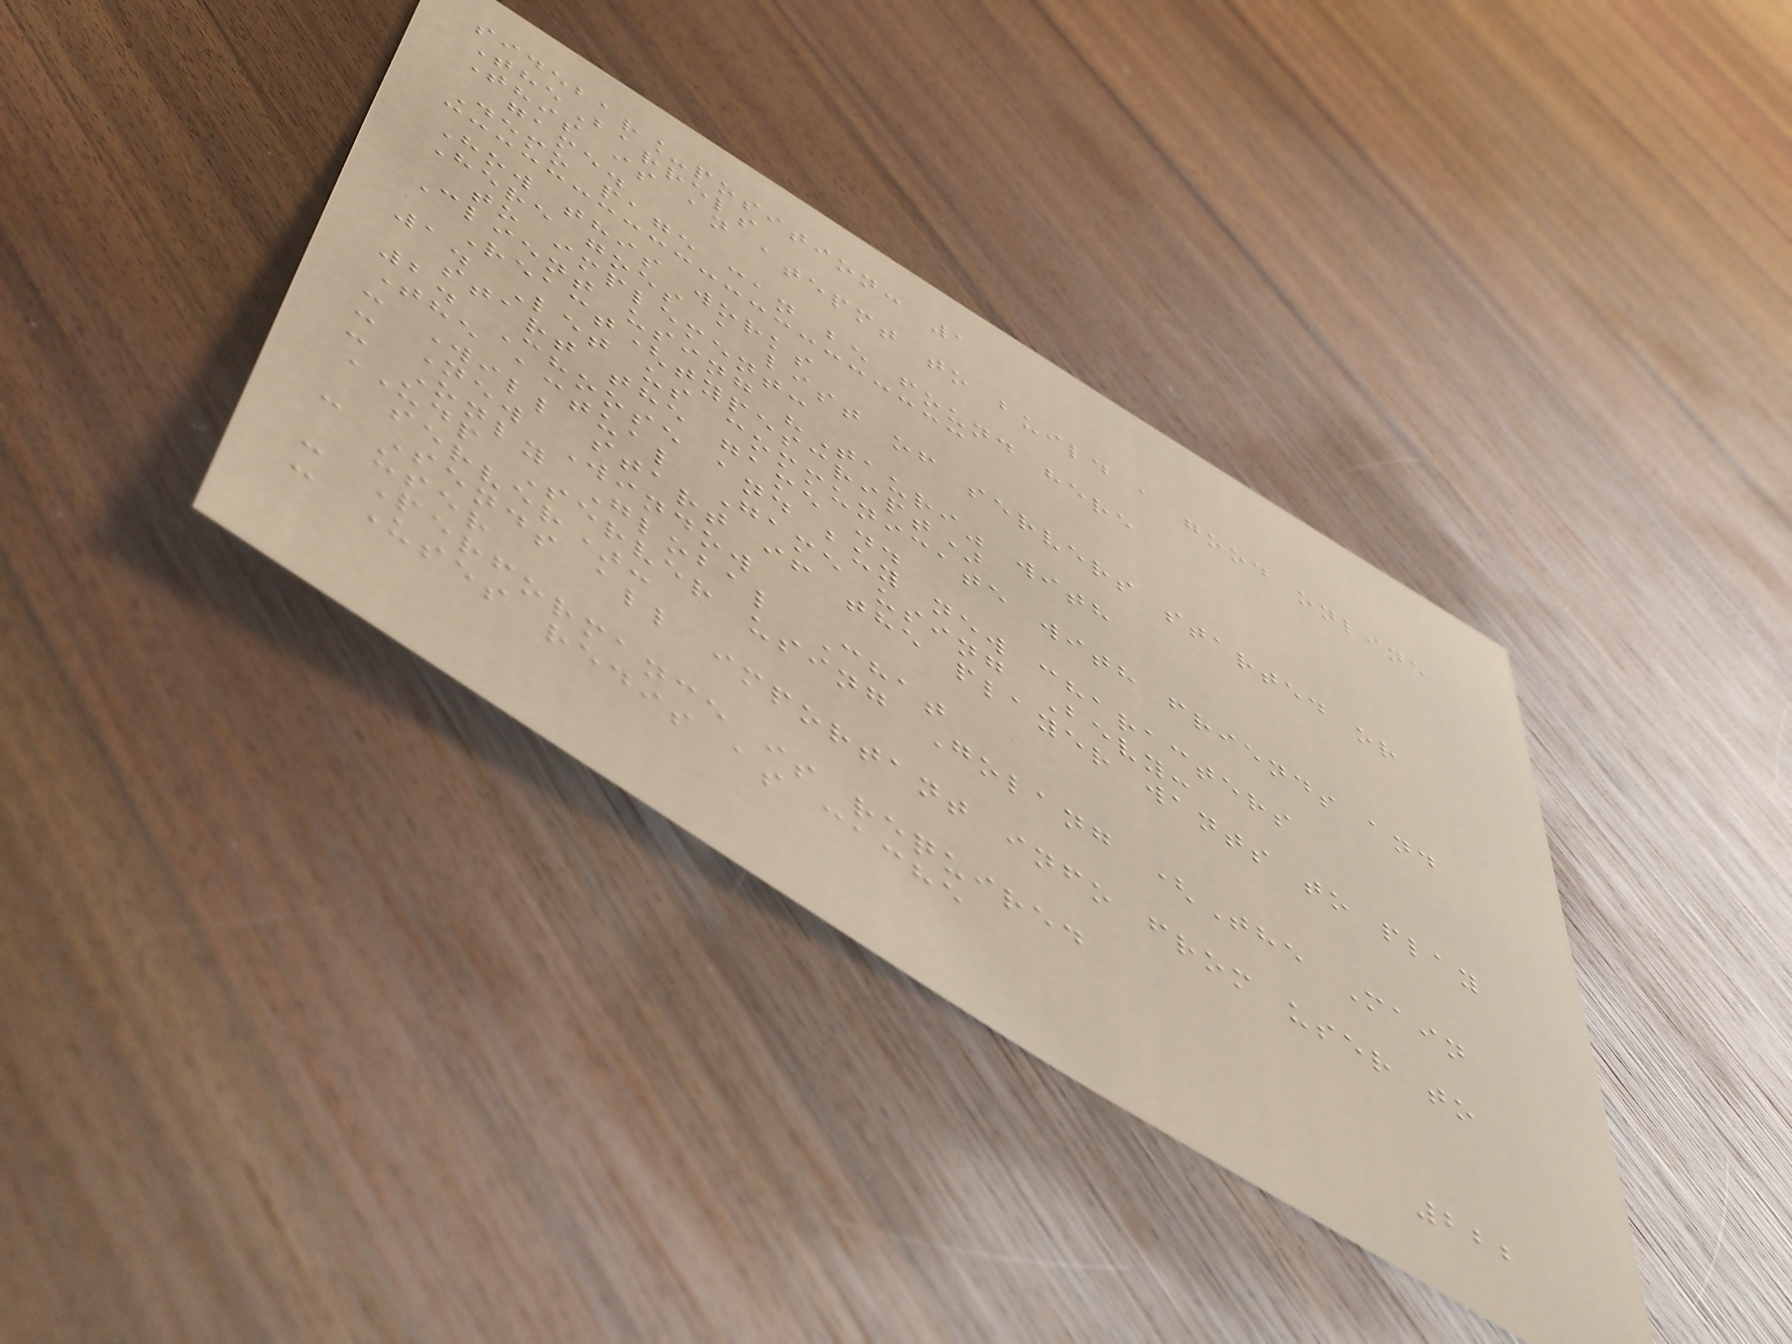sidebar_position: 1
TheBarrels
This is an atepmt to build a good online
game.
Demo page can be found here
How this works
Here goes a list of servers started or
to implement:
Client using "Tauri" with
React(typescript)
1. Let us communicate with friends and
start the game ..
2. Choose and buy new characters
The actual Game using Bevy:
- Will start if the player wants to play
- New Window
- Only Global Chat
UDP Server using Golang (The Main
server):
- Sends all important info from user to
user
- Performance is required
- Uses redis as cache
222
